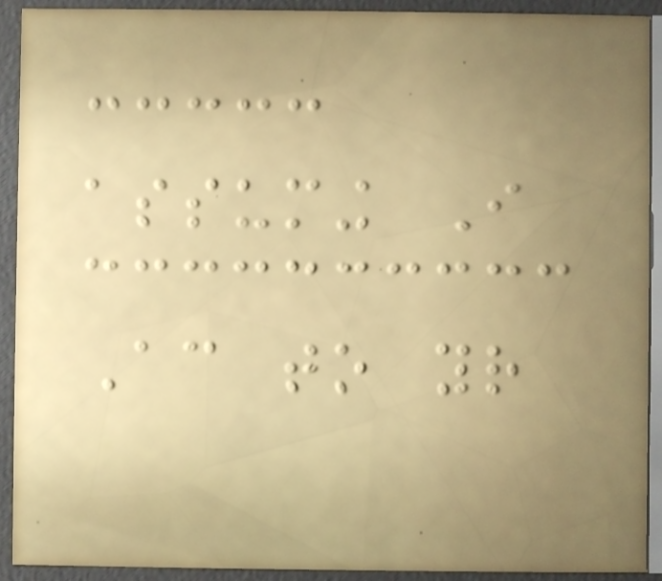assuming I
According to your
